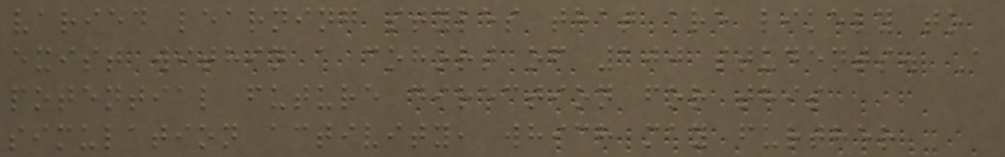varied learning styles that are likely to
exist within a cohort of 100 students. A
potential future direction for this
simulation activity, which may further
